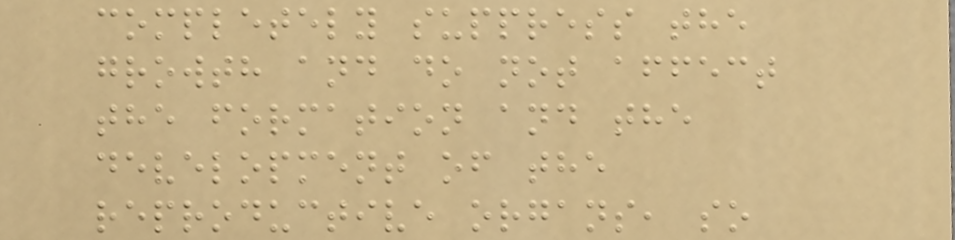completely suppress the
growth and do not affect
the formation and the
development of the
reproductive organs, so
